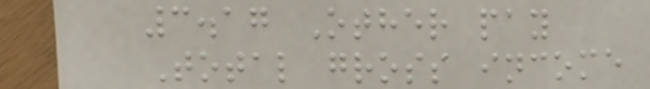3.17 Other pay
Total gross income
